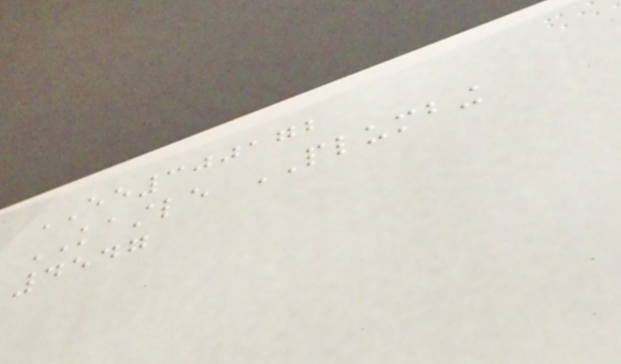EE300172
KASTLE PLUMBING
4547
